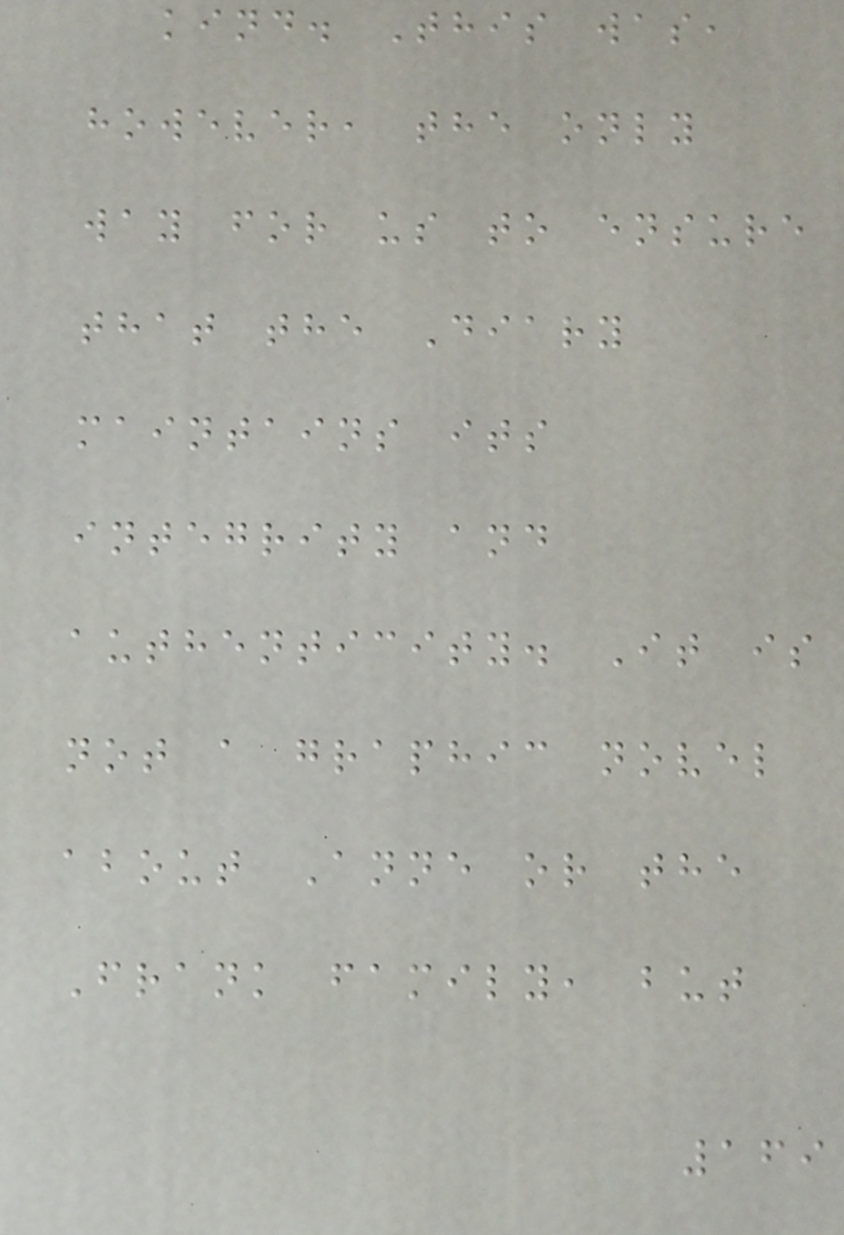kind. This was,
however, the only
way for us to ensure
that the Diary
maintains its
integrity and
authenticity. It is
not a graphic novel
about Anne or the
Frank family, but
169
